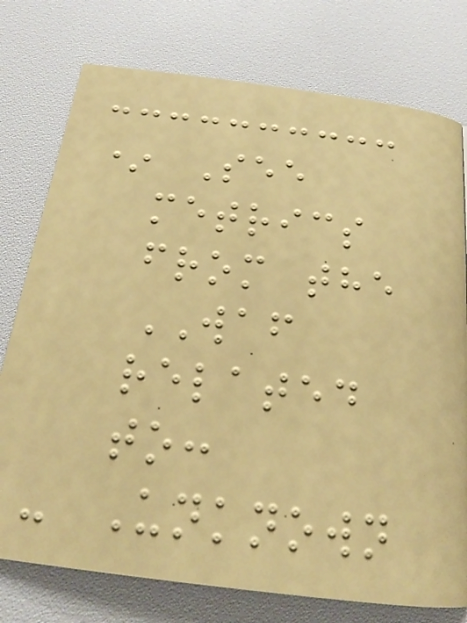* See
metrics
from the
WAF
related
to:
- Unknown
